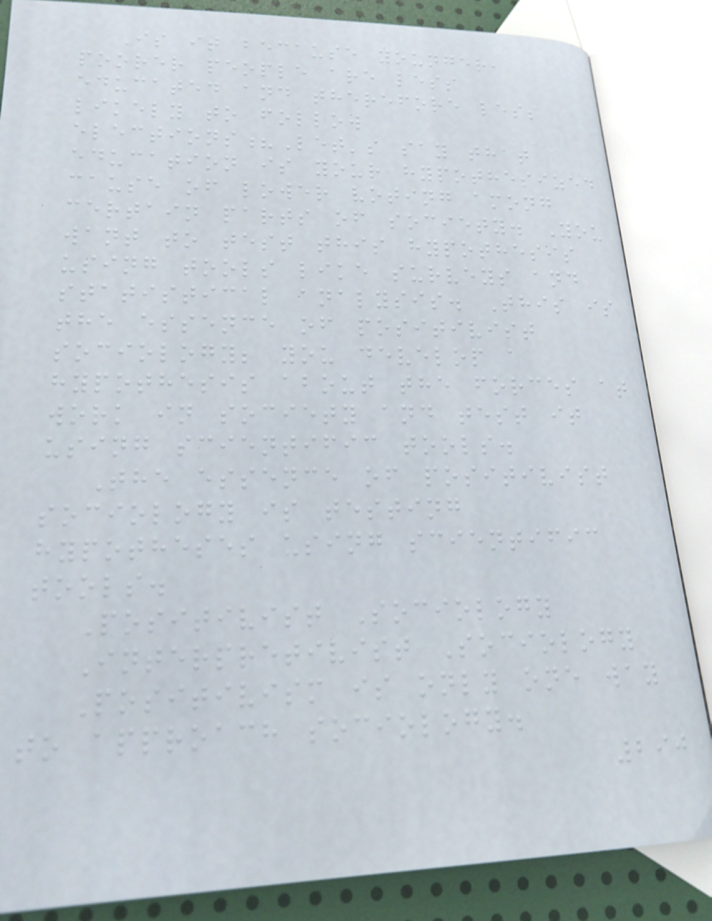Is it because younger,
poorer people are less
educated and therefore less
likely to follow
elections?Let's say that
education is your hypothesized
cause of lower voting among
certain parts of society. You
want to test this hypothesis
using tools like surveys and
statistical analysis. This is
the essence of positivist
sociology; you develop a
hypothesis about the forces at
work in society and test it
using scientific tools.
The essence of positivist
sociology is testing
hypotheses using scientific
tools.
Positivist Sociology
Interpretivist Sociology
Positivism is only one way
to approach sociology.
290
